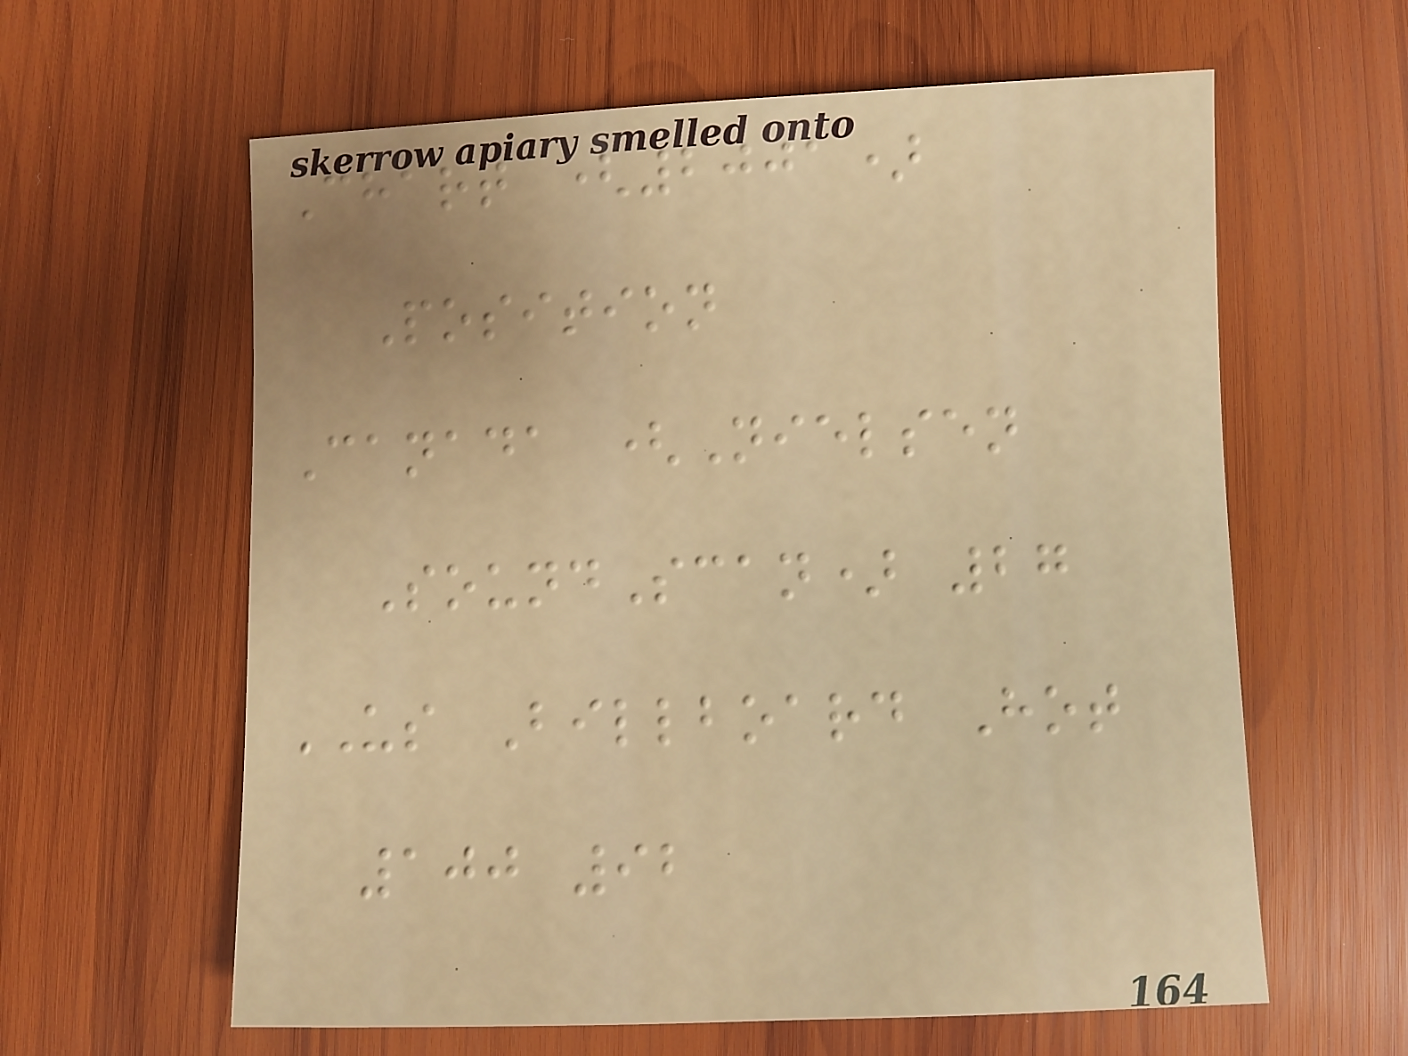Chart (2001)
Position
Canada (Nielsen
SoundScan) 27
US Billboard Hot
100 92
